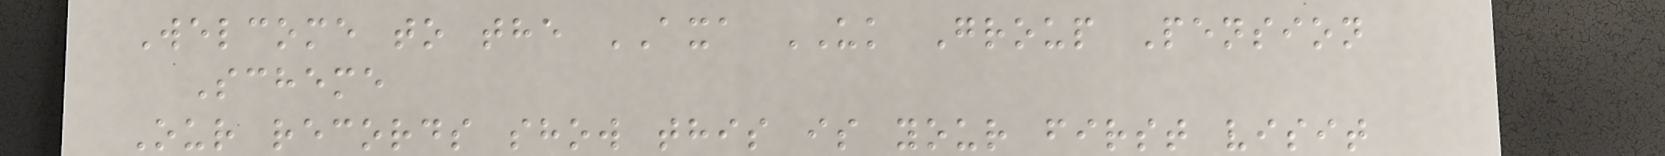Welcome to the AXA UK Group Pension
Scheme
Our records show this is your first visit
